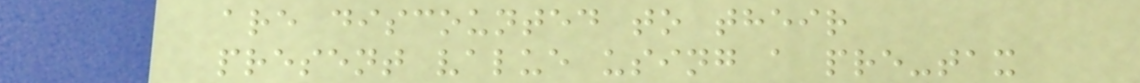are discounted to their
present value using a pre-tax
